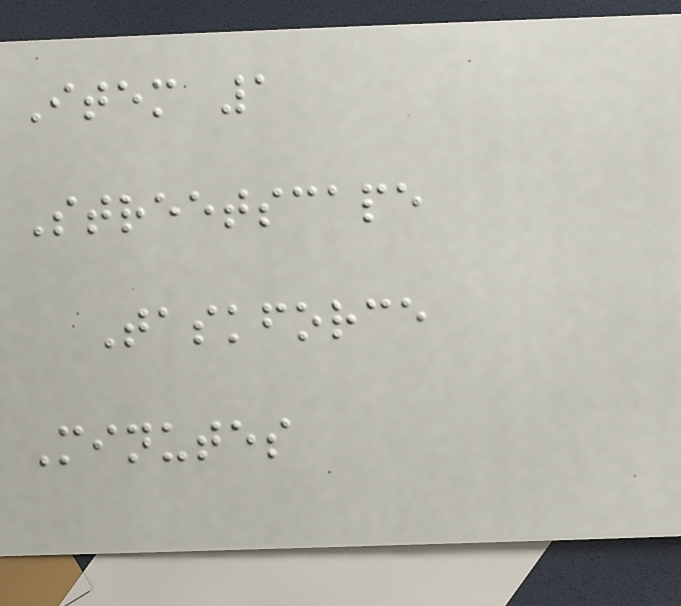Item 1
Streetscape
Taskforce
Minutes
